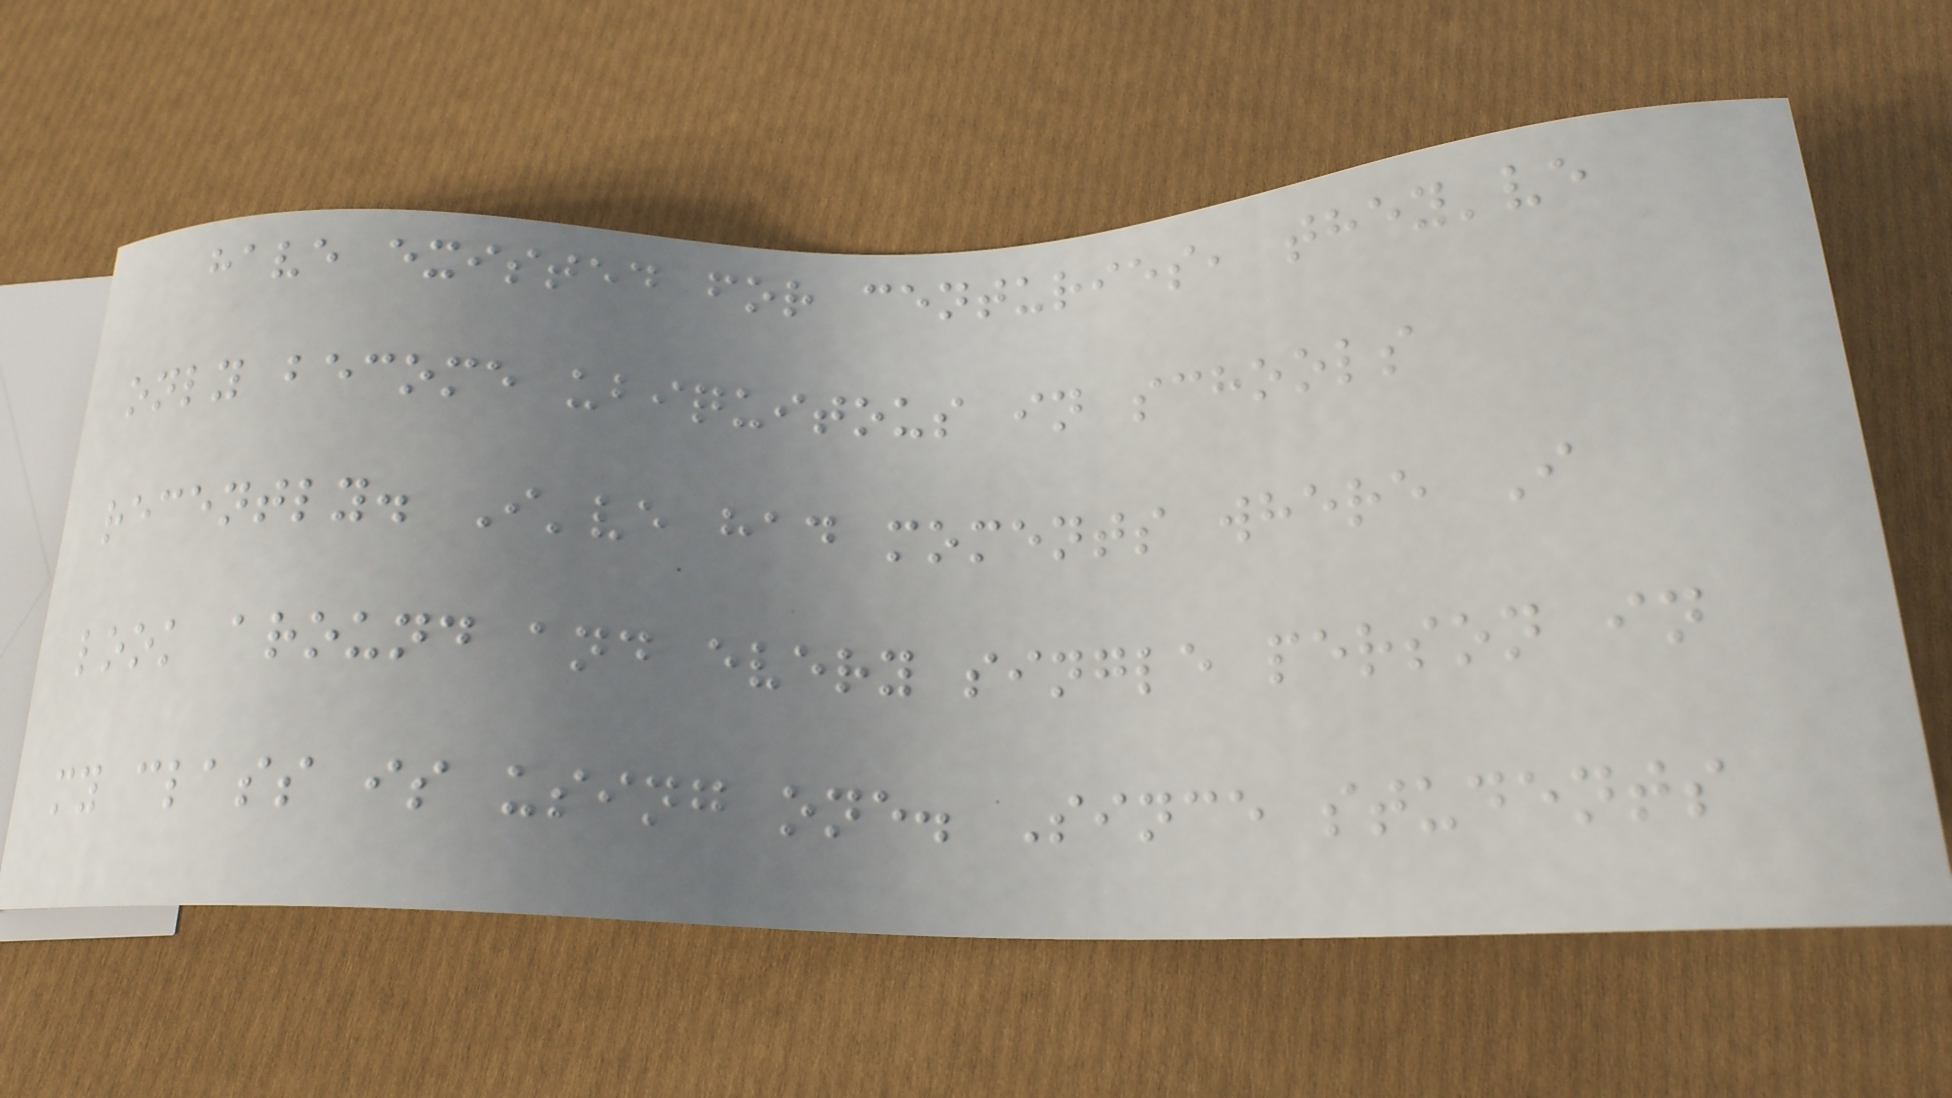have existed for centuries, they've
only become ubiquitous in schools
recently. I've had moments where I
look around and every single person in
my class is using one. Since students
